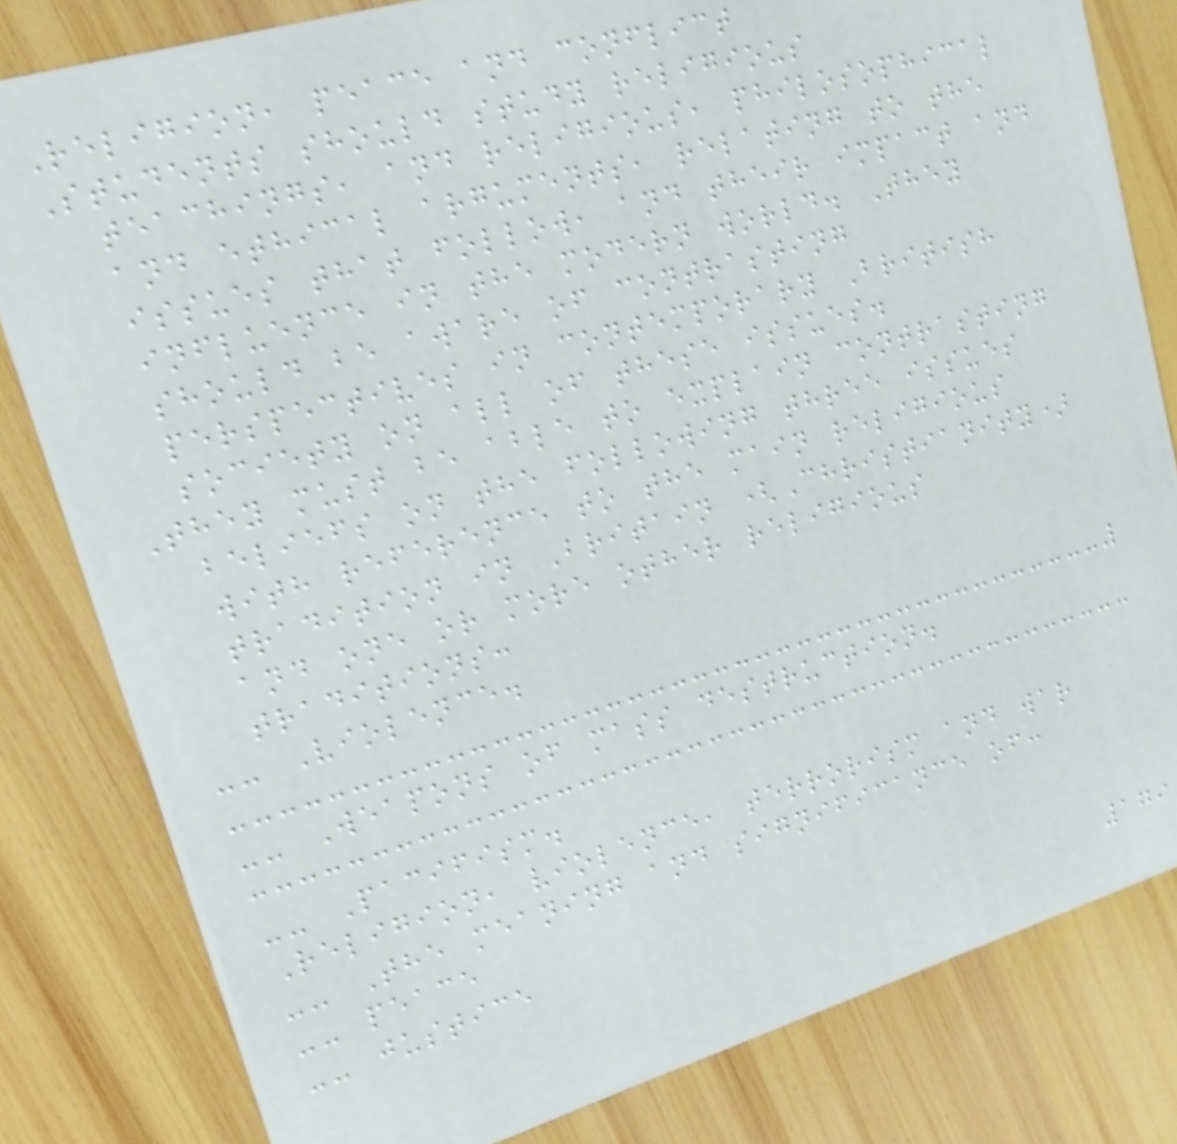Religion, peace and conflict
Students should study religious
teachings, and religious, philosophical
and ethical arguments, relating to the
issues that follow, and their impact and
influence in the modern world. They
should be aware of contrasting
perspectives in contemporary British
society on all of these issues.
They must be able to explain contrasting
beliefs on the following three issues
with reference to the main religious
tradition in Britain (Christianity)
and one or more other religious
traditions:
-- Violence.
-- Weapons of mass destruction.
-- Pacifism.
Religion, violence, terrorism and war
-- The meaning and significance of:
-- peace
-- justice
179
